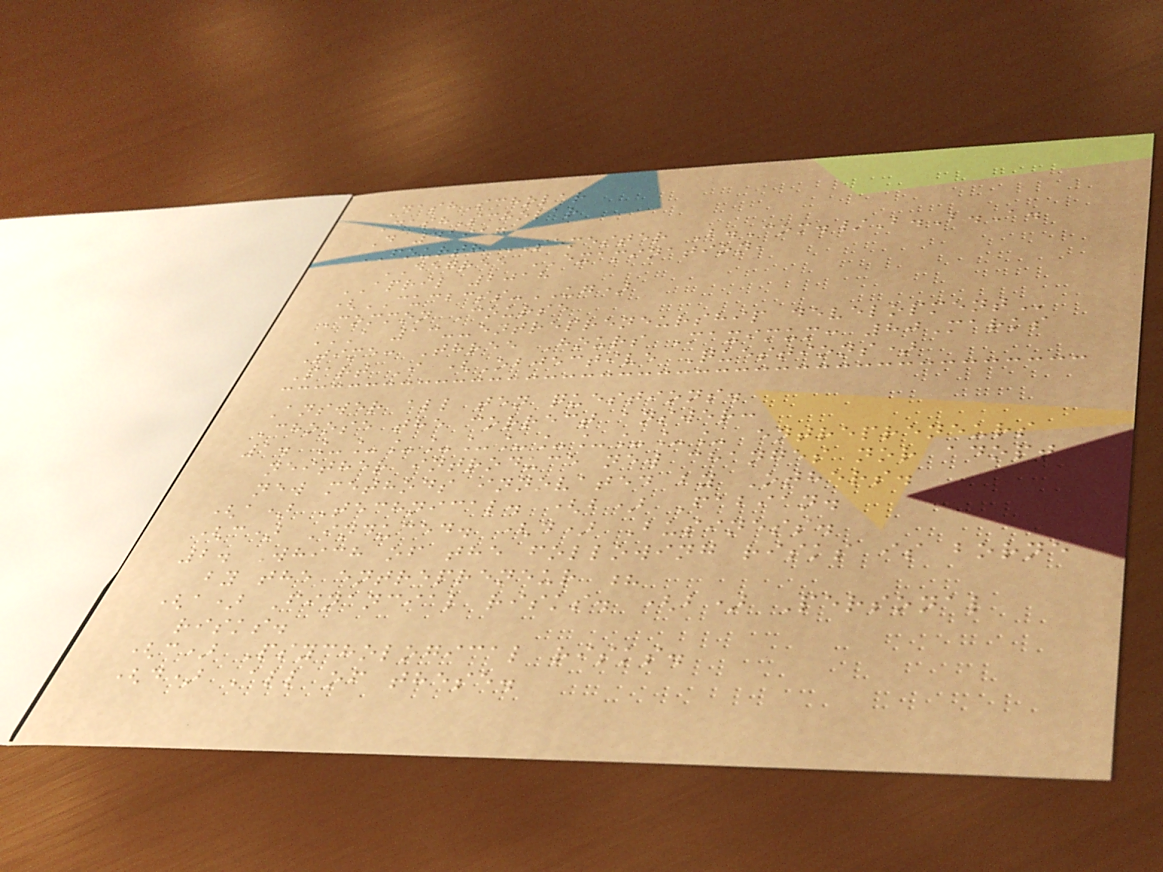DashScholar
DashScholar
D 41917
FOURTH SEMESTER B.Com./B.B.A.
DEGREE EXAMINATION,
APRIL 2018
(CUCBCSS-UG)
Common Course
A 13--ENTREPRENEURSHIP DEVELOPMENT
Time: Three Hours Maximum: 80Marks
Part I (Objective Questions)
Answer all ten questions.
Choose the correct answer:
1. ___________ entrepreneurs
neither introduce new changes nor adopt
new methods innovated by Others.
(a) Technical. (b) Fabian.
(c) Induced. (d) Business.
2. Which of the following risks is borne
by the entrepreneur ?
(a) Financial risks. (b) Personal
risks.
(c) Psychological risks.
(d) All of these.
